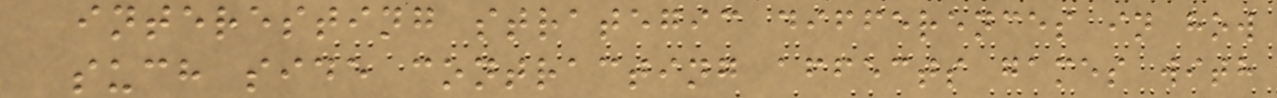interesting strategic differences in how
such side contracting affects games with
